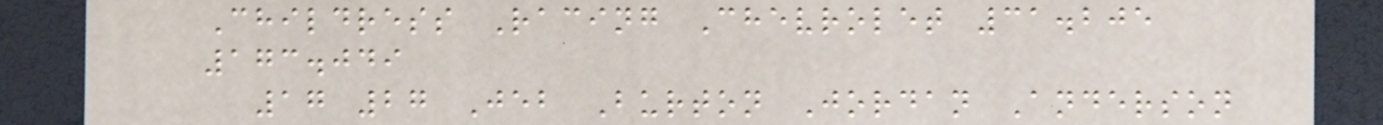Childress Racing Chevrolet 31.205
173.049
17 27 Jeb Burton Jordan Anderson
